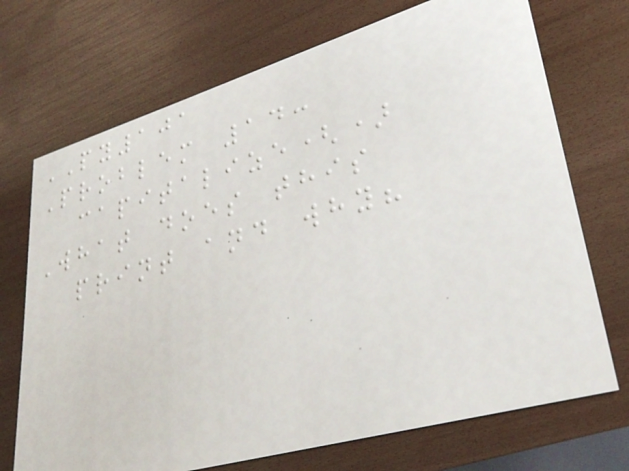PY101
Problem 14:
capitalize()
What does this
print and why?
